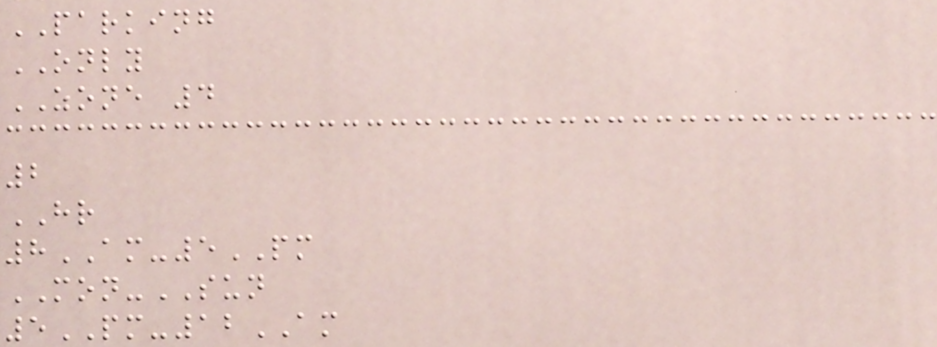PARKING
ONLY
ZONE 4
2
HR
8AM-5PM
MON-SUN
5PM-12AM
